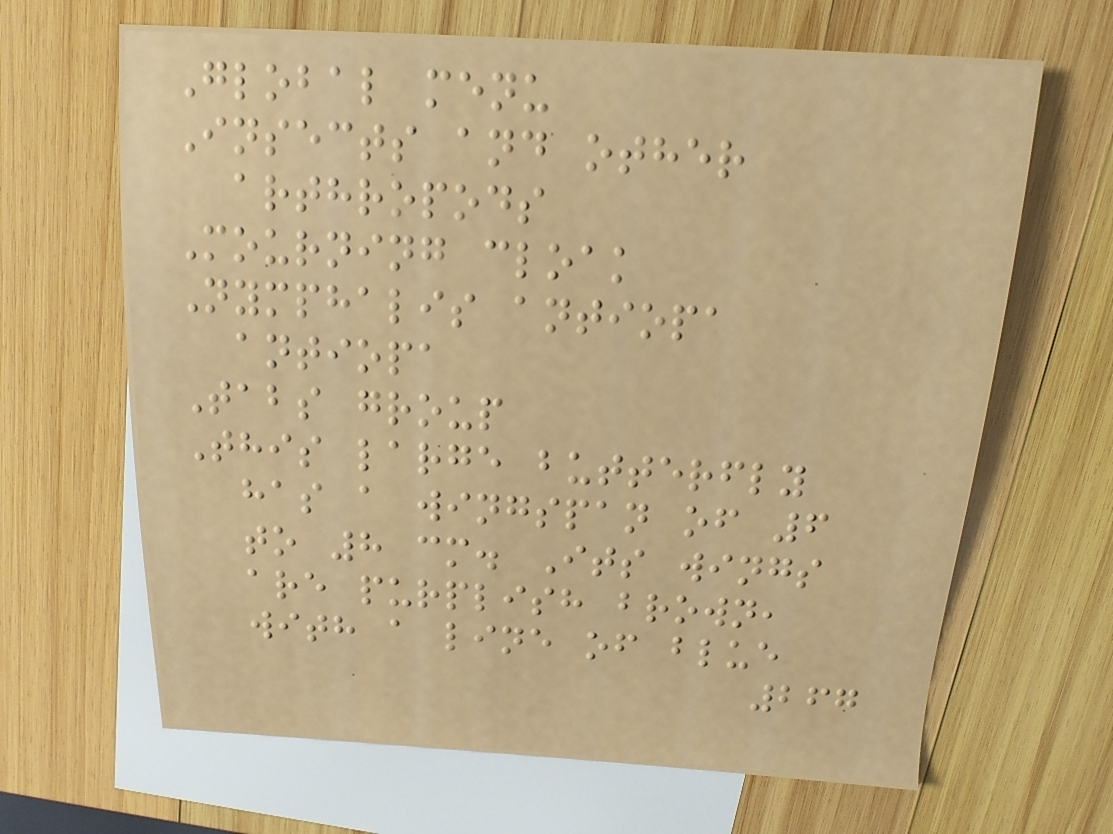Global menu
Insects and other
arthropods
Mourning cloak
Nymphalis antiopa
antiopa
Tabs group
This large butterfly
has a wingspan of 6
to 8 cm. Its wings
are purplish brown,
with a line of blue
267
